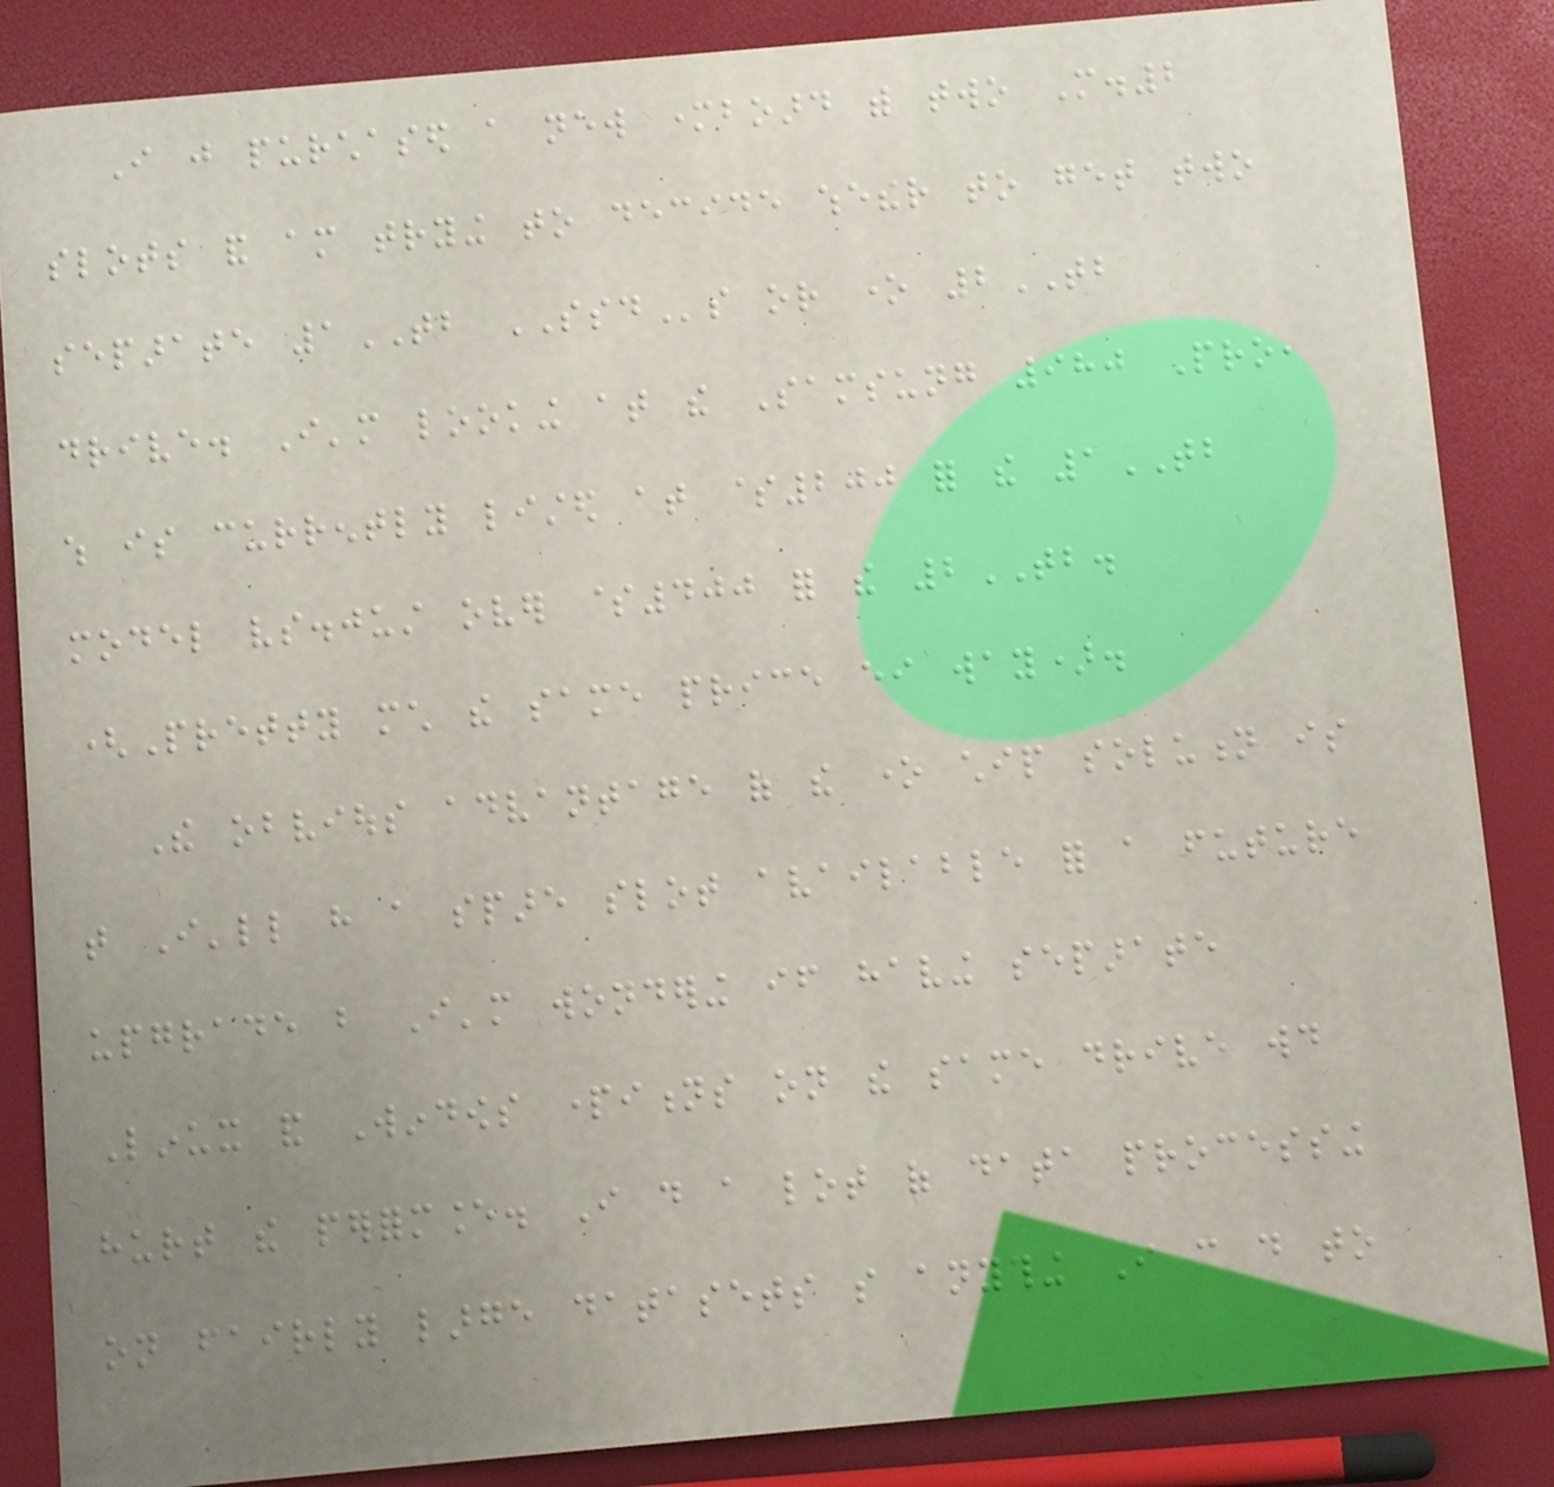I just purchased a new motherboard with two M.2
slots and am trying to decide whether to get two
separate 1TB SSDs or one 2TB
drive. I'm looking at the Samsung 980 Pro,
which is currently listed at $200 for the 1TB
model vs.just over $400 for the 2TB.
(Pretty much the same price either way).
The obvious advantage of the one chip solution is
that I'll have a spare slot available for a future
upgrade but I'm wondering if having separate
Linux and Windows partitions on the same drive would
hurt the performance. I do a lot of data processing
on fairly large datasets so anything I can do to
